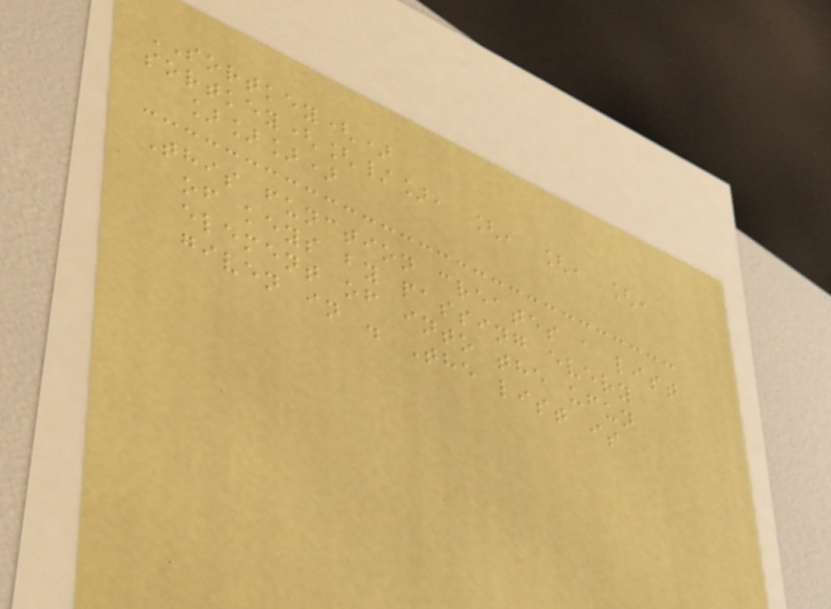SORTKEY()
sortkey([/], [, [, [,
]]])
This function creates a list
of keys by passing every
element of into the ufun
given in . The list is
